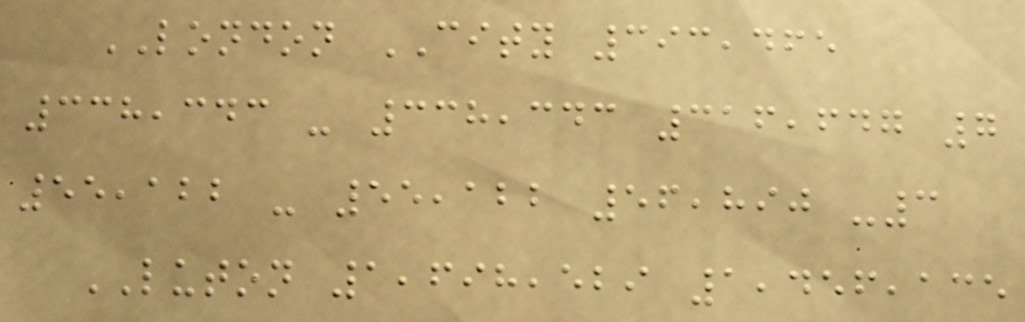LONDON CITY 393,465
338,343 - 338,343 316,647 7
55,122 - 55,122 56,890 -3
LUTON 1,698,529 1,456,135
